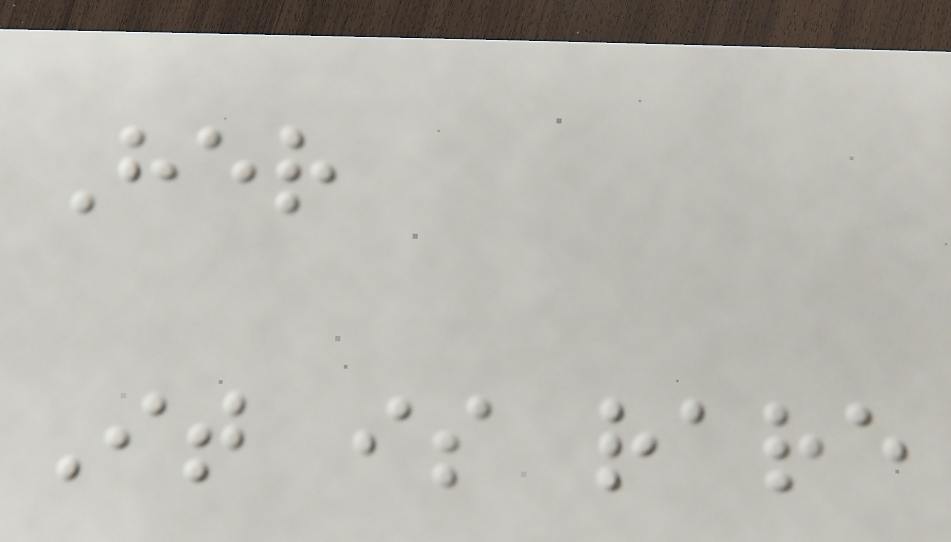Her
It is rare
